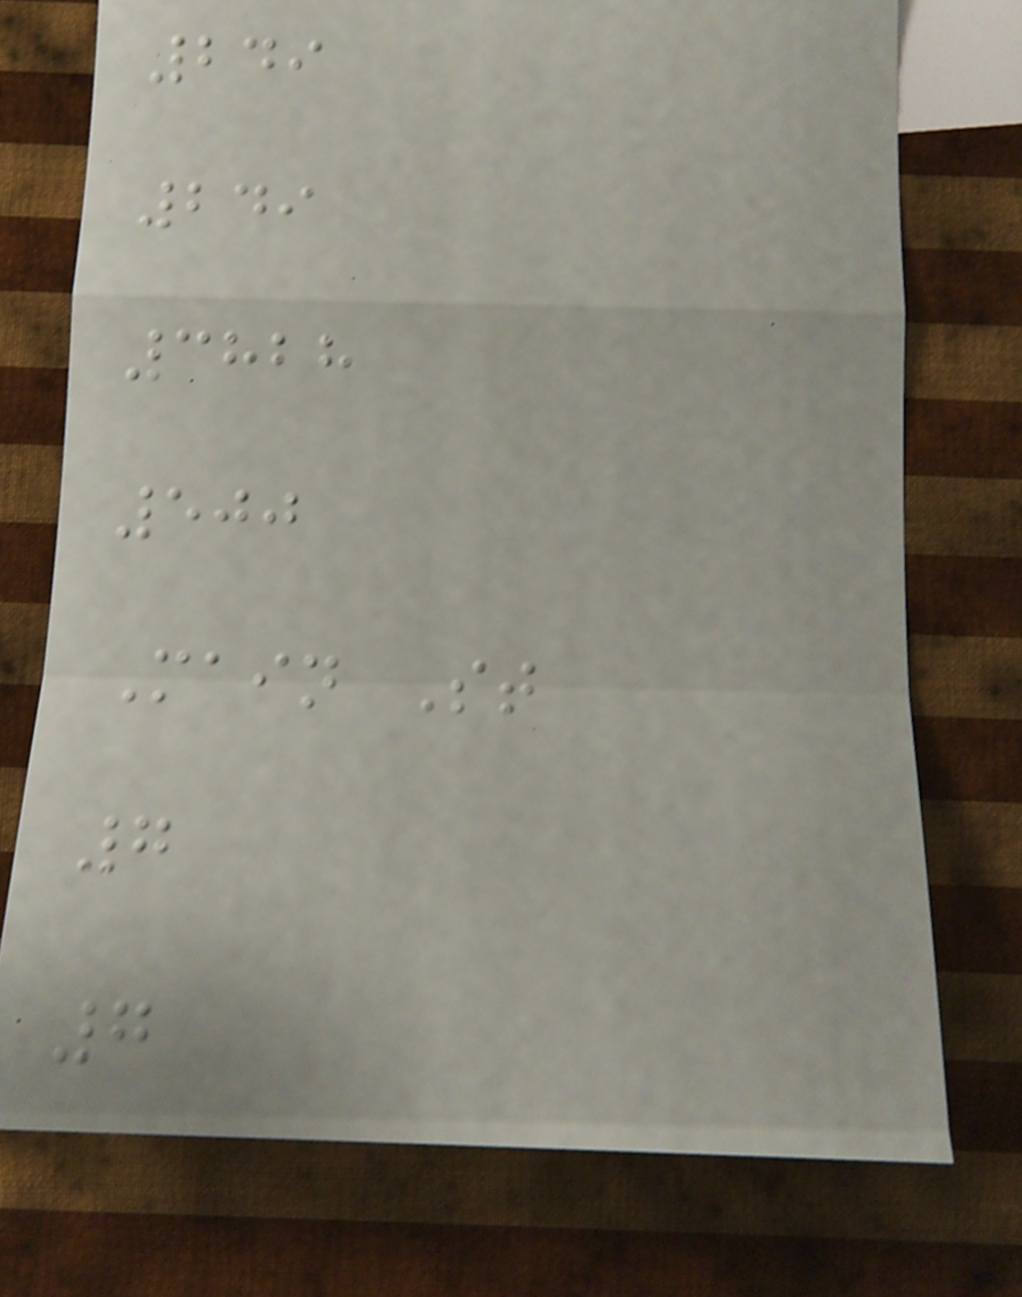249
249
3828
500
Main St
7
7
